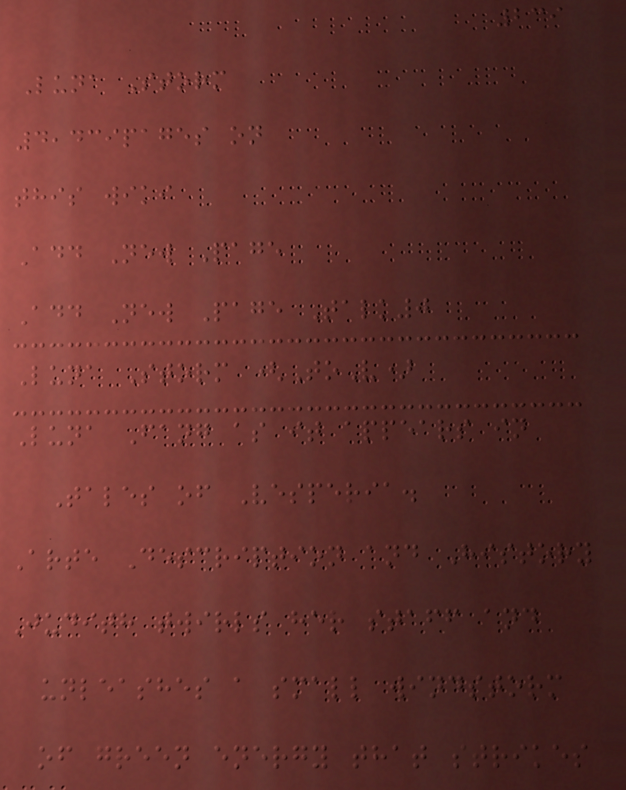239
Luna Storm
4,439pages on
this wiki
Add New Page
Add New Page Talk0
Luna Storm (ToV)
Luna Fang as it appears in
Tales of Vesperia.
Arte Description and History
Judith twirls her staff and
unleashes a small windstorm
of green energy that strikes
